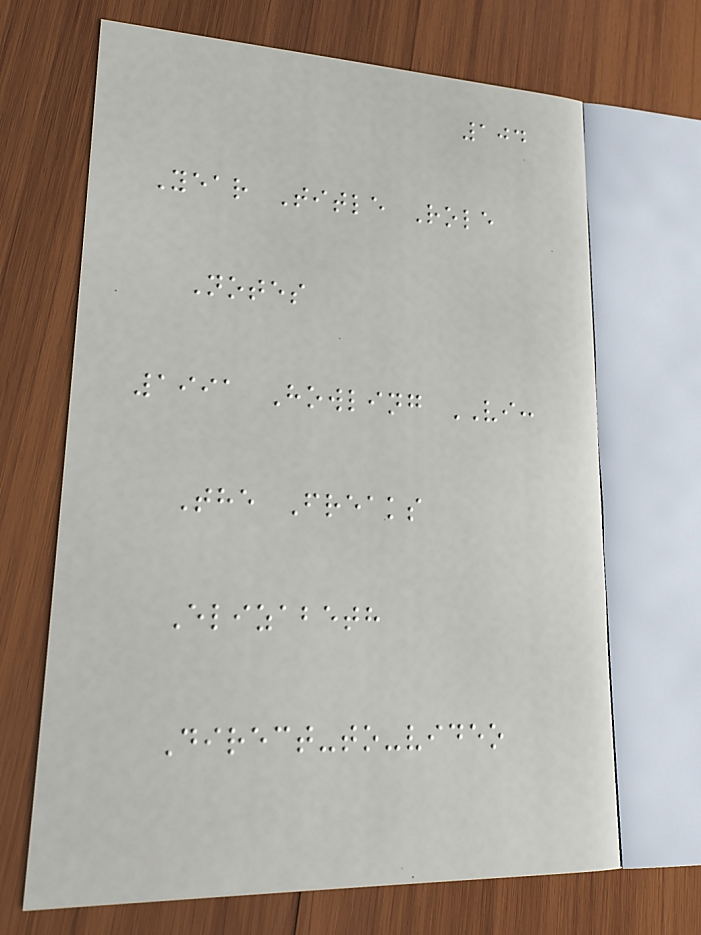104
Year Title Role
Notes
1991 Howling VI:
The Freaks
Elizabeth
Direct-to-video
